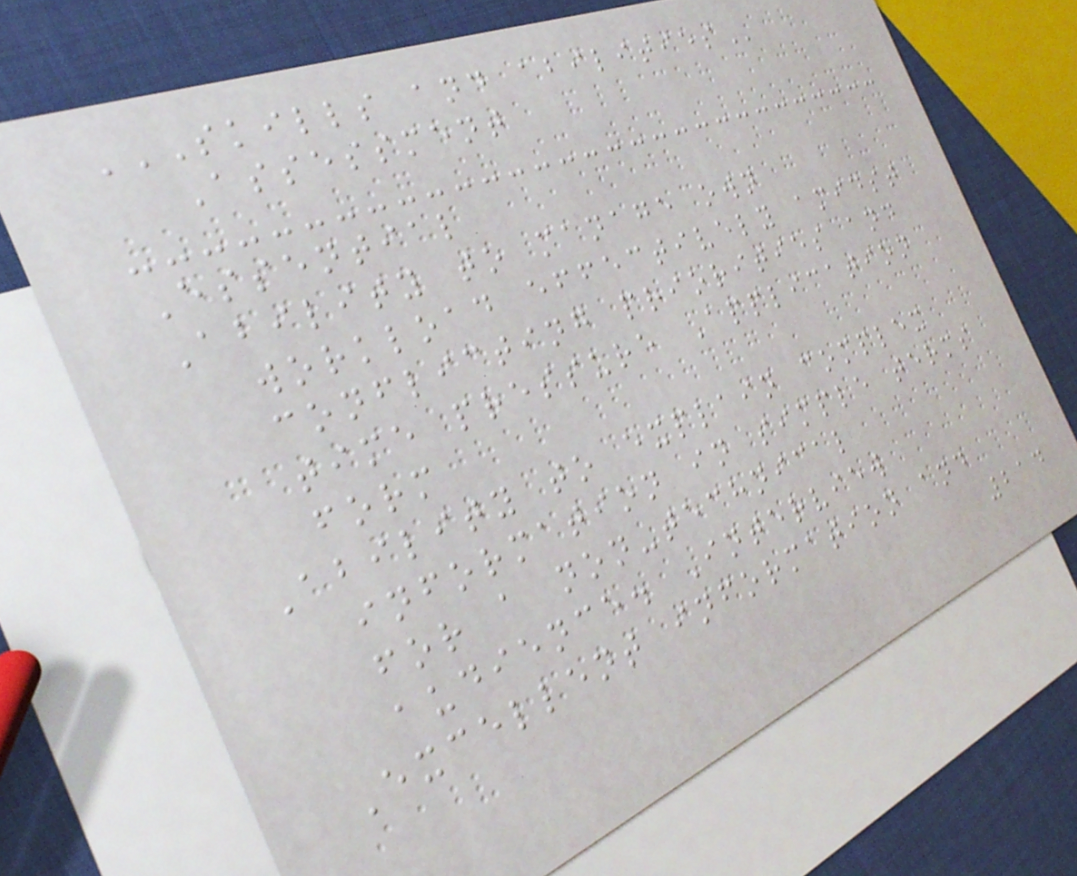SKILLS AND ABILITIES
Assessment
Essential
Ability to manage own
workload effectively amidst
conflicting priorities and
time pressure Application
form
Ability to explain complex
information in simple terms
for a non-technical
audience. Interview
Excellent information and
214
